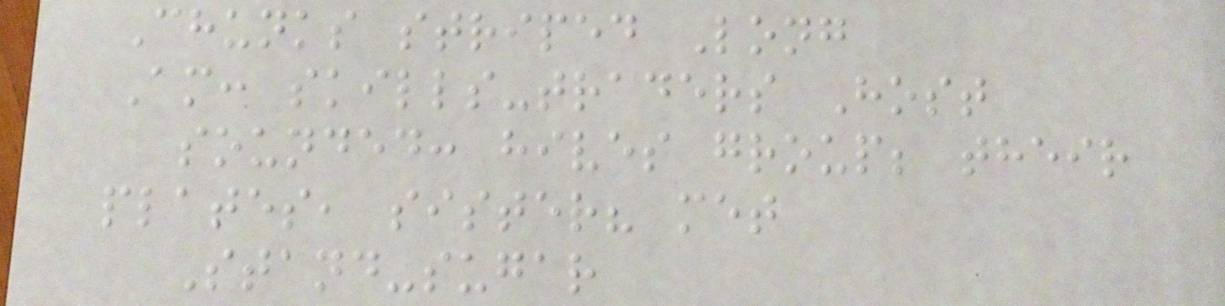Chunks striped Long
Am: skills-traders Host
sounded: hives group; their
plates, sister? met
Stand-sugar
